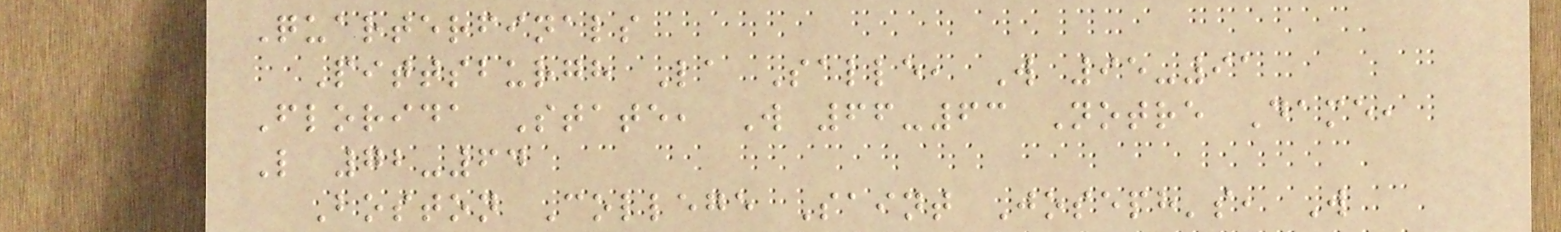Quarterfinals
Pittsburgh La Salle, W 95-91
Florida State, W 66-63 Notre Dame,
L 72-64
Boston College Saint Joseph's, W
